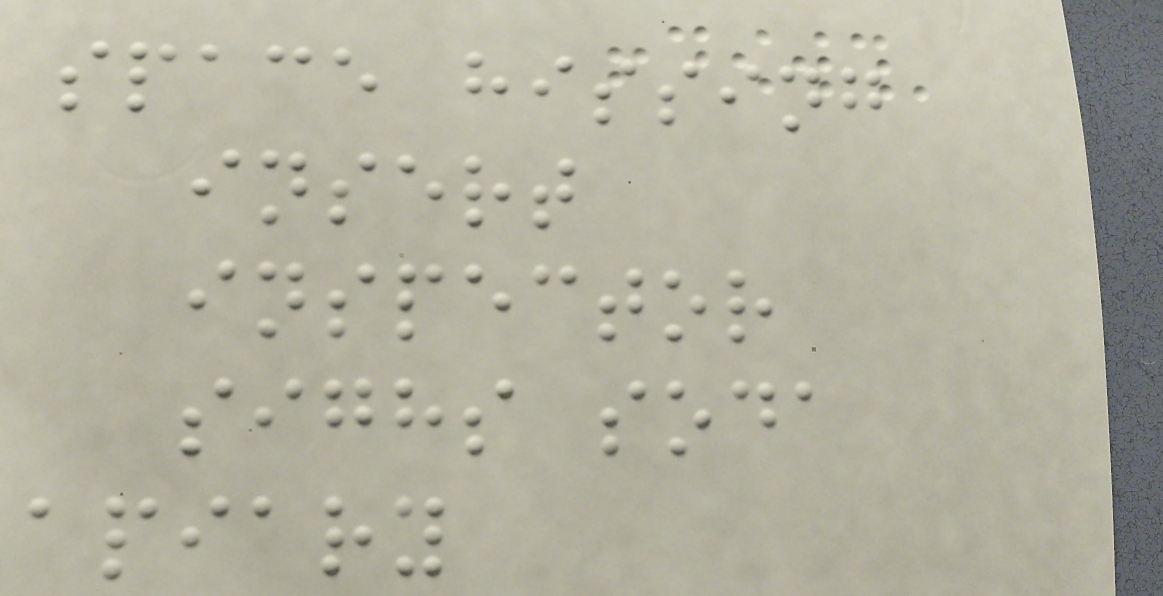space hissing
insert
inspector
sighs soda
apiary
